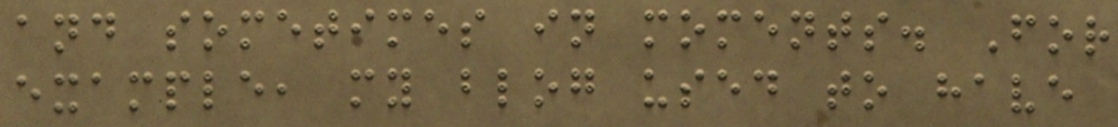and sometimes in moments. For
example, my blog used to have
